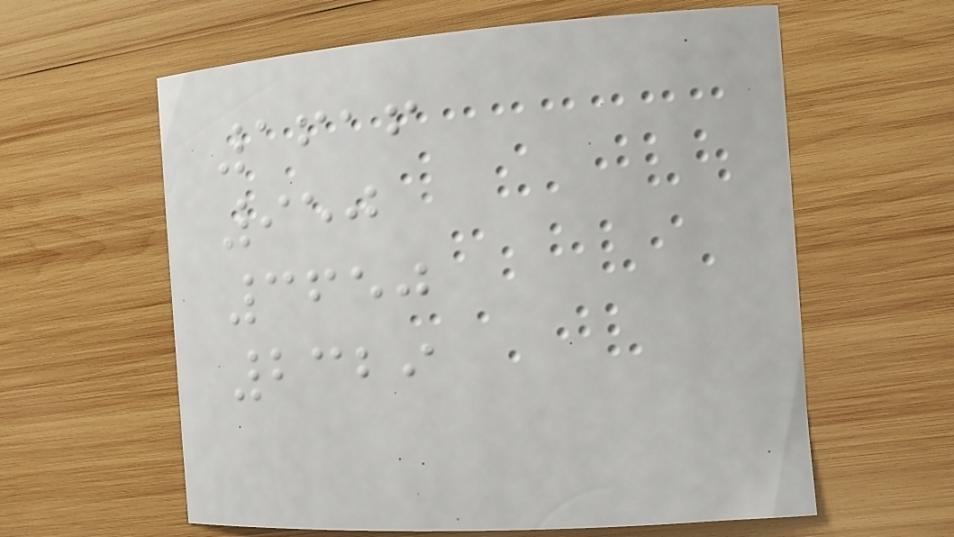1616
950
3650
2329
